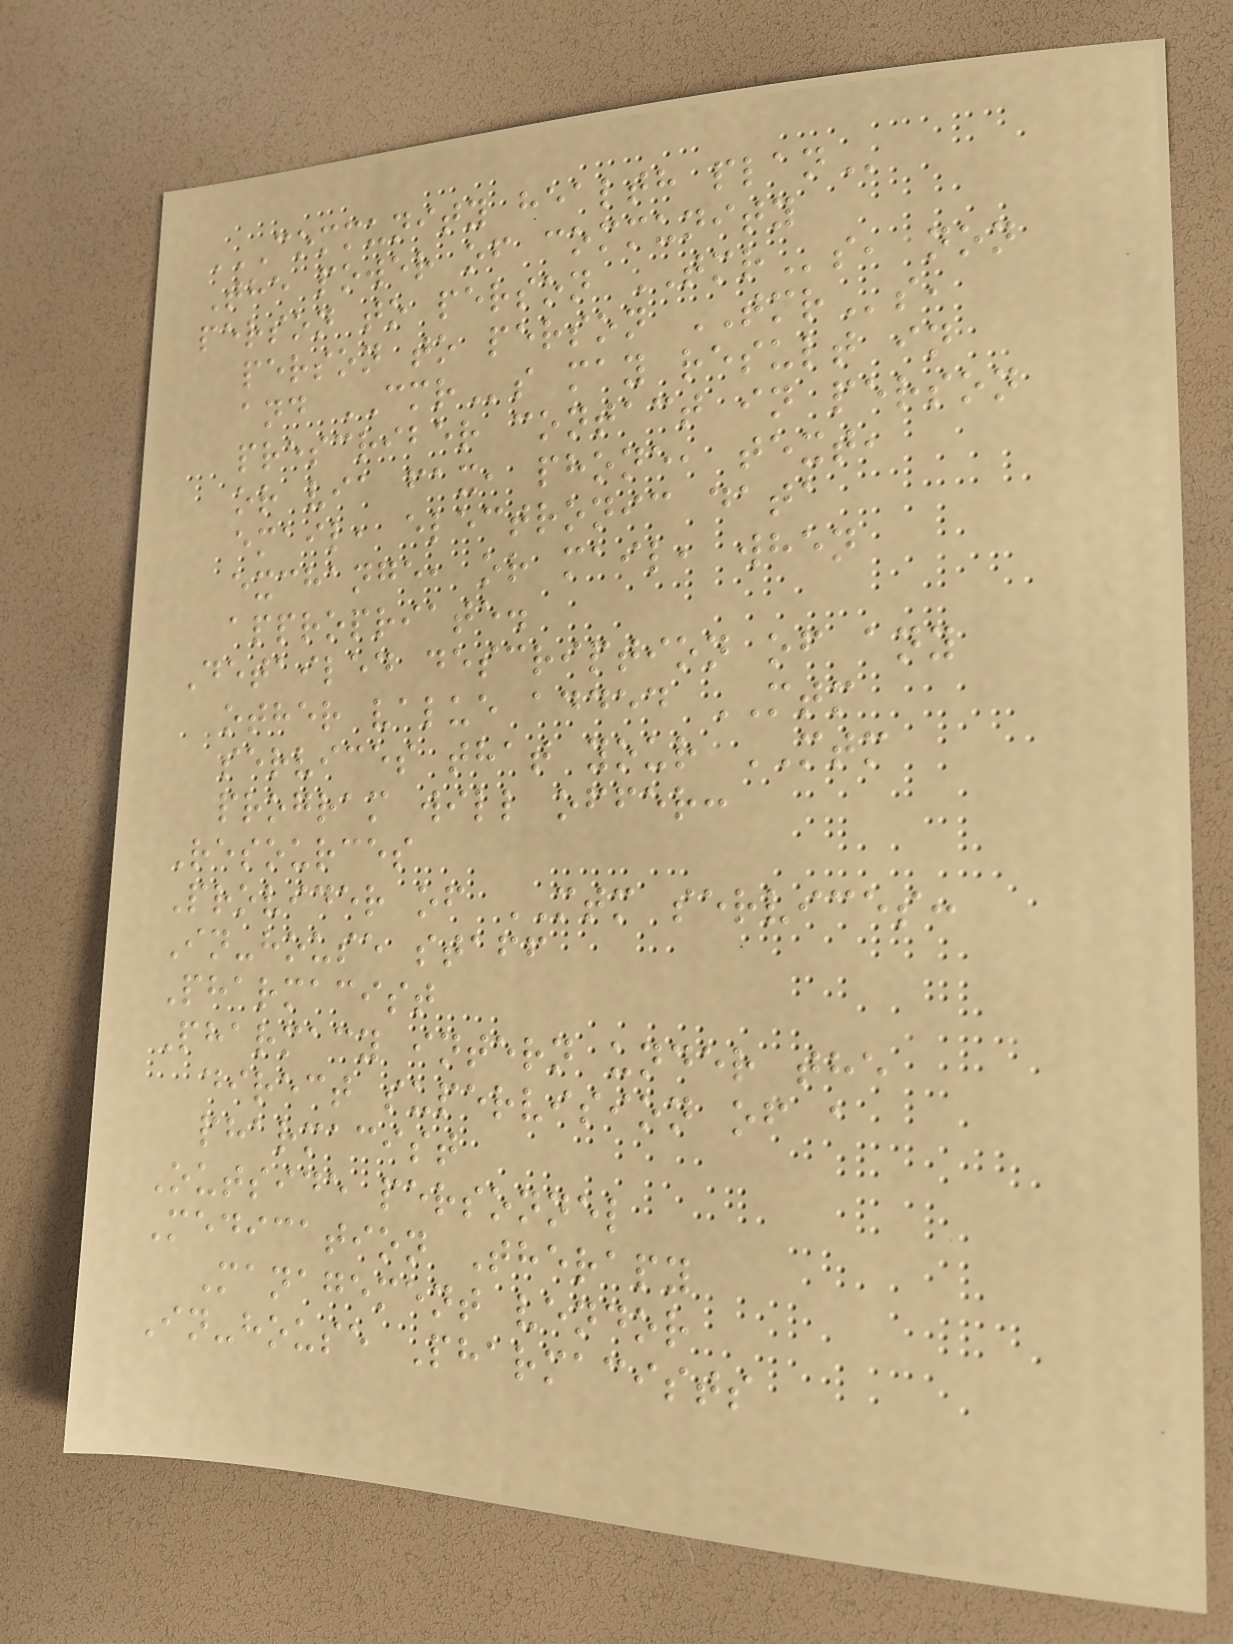COMMUNITY HEALTH PLAN
The power of community
person to person TMRs, non
person to person TMRs,
and CMRs may result in
prescriber contact in person
or via fax, phone, text,
email, electronic data
exchange, or mail, when
appropriate.
Detailed description of any
other value added MTM
services that your MTM
program will offer:
Resources
Provider of MTM services:
In-house staff
Pharmacist
Pharmacy intern under the
direct supervision of a
pharmacist
Outside personnel
Medication Therapy
Management vendor
In-house Pharmacists
